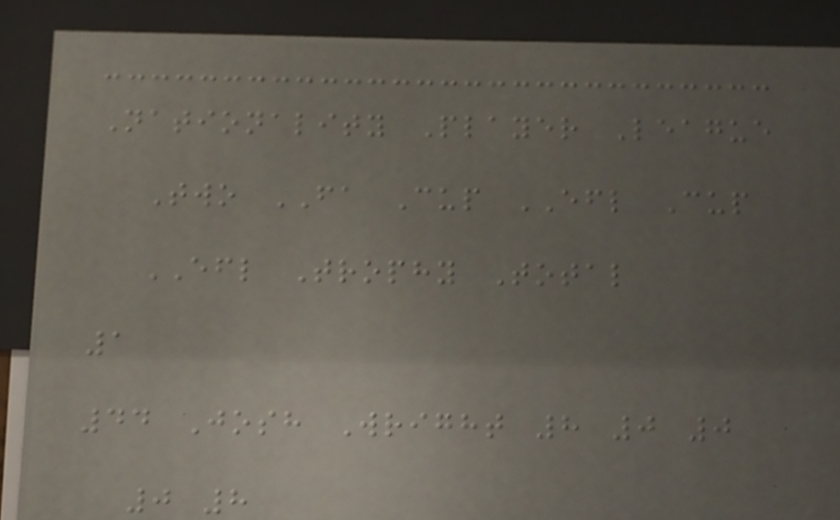Nationality Player League
Two FA Cup EFL Cup
EFL Trophy Total
1
44 Josh Wright 8 0 0
0 8
